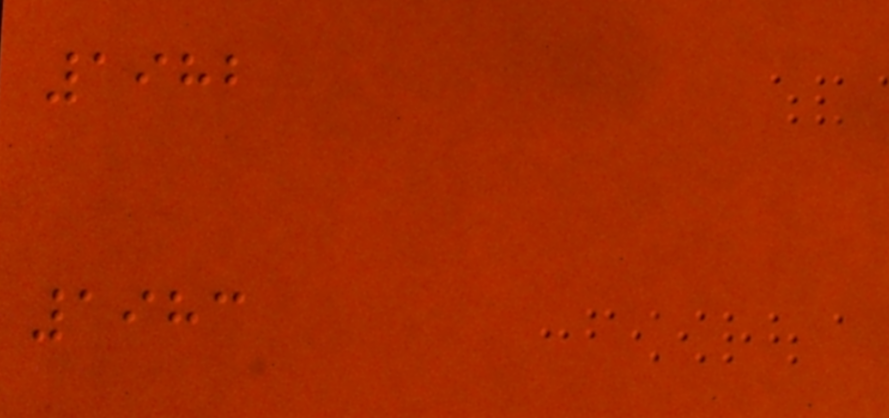1982
1983
